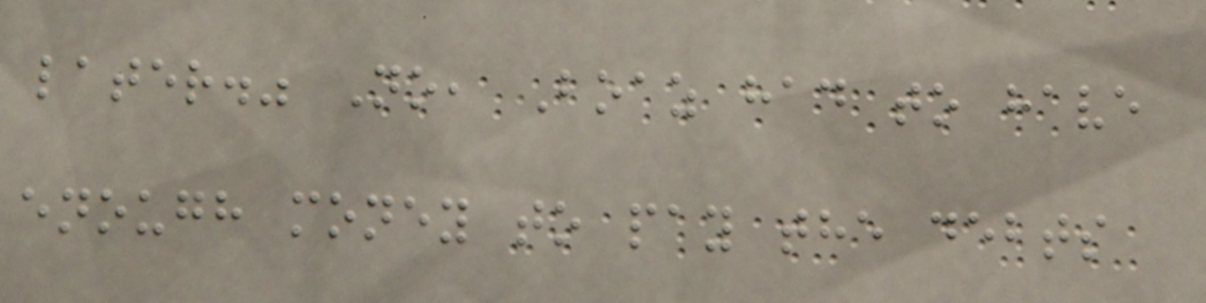later." No, Boaz had to have
enough money to pay the debts
